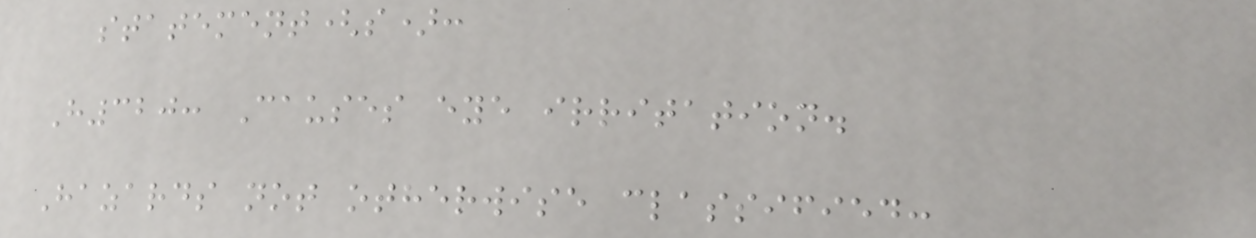statement(s):
H320: Causes eye irritation.
Hazards not otherwise classified:
